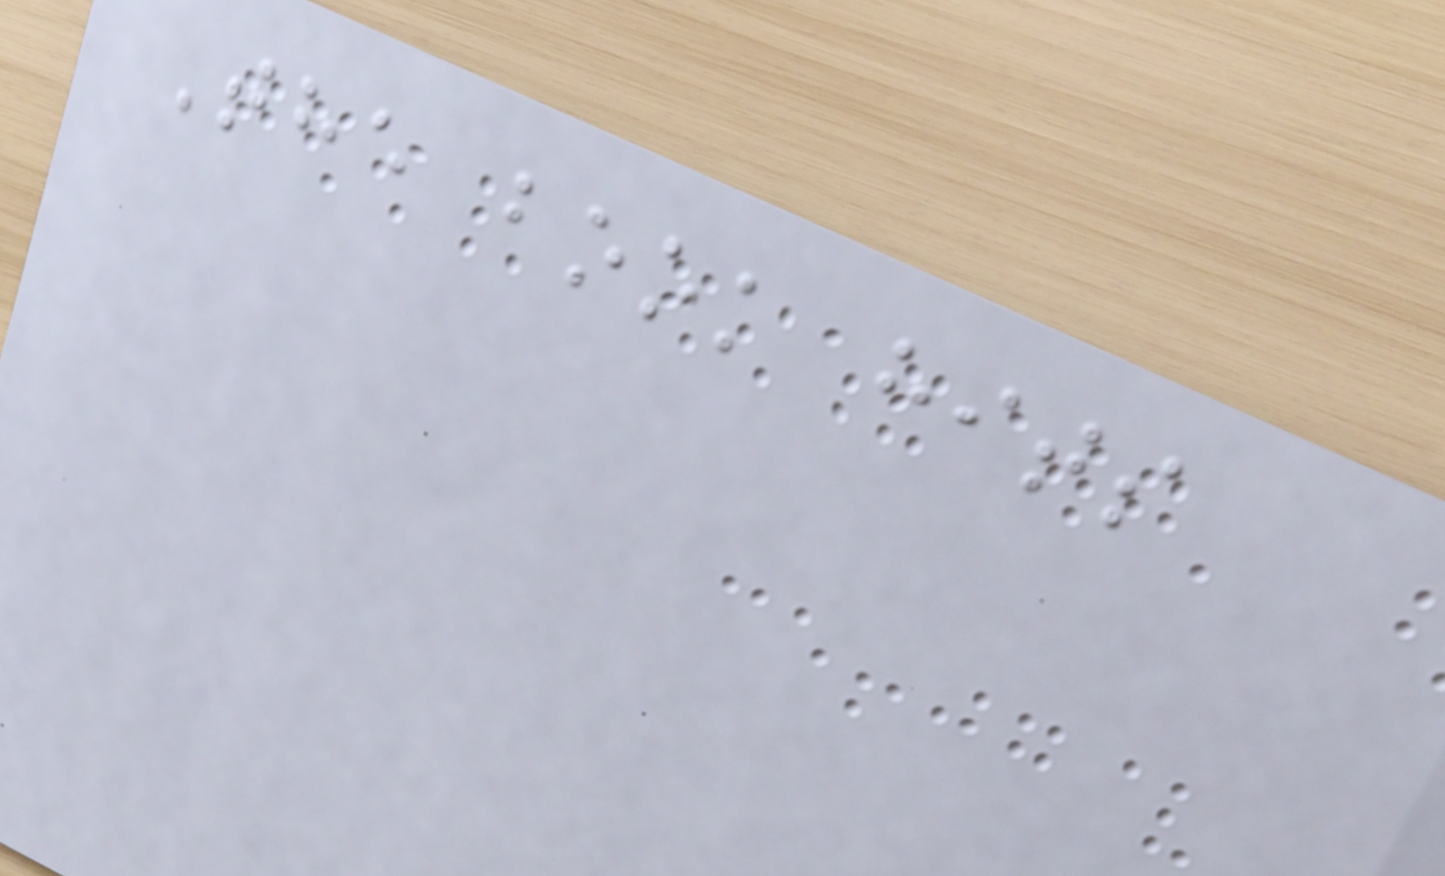The book hits
